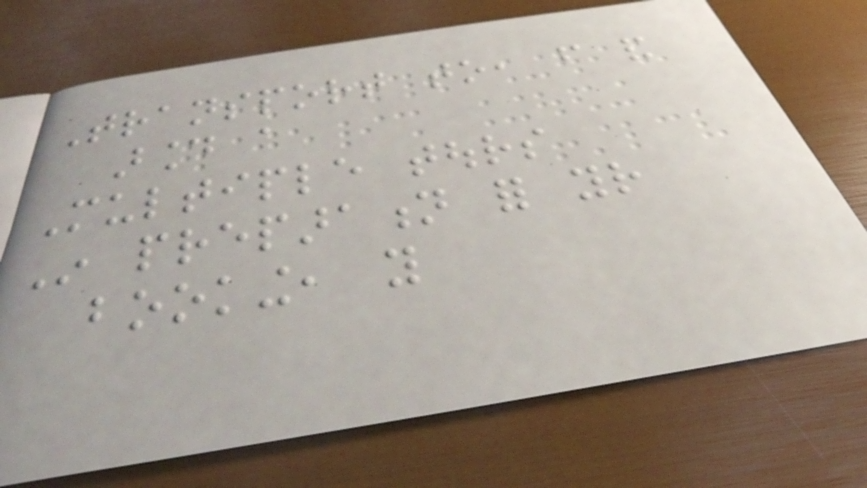Transport to, from and
around a
Multiple tours
In preparation for your
booking, you
